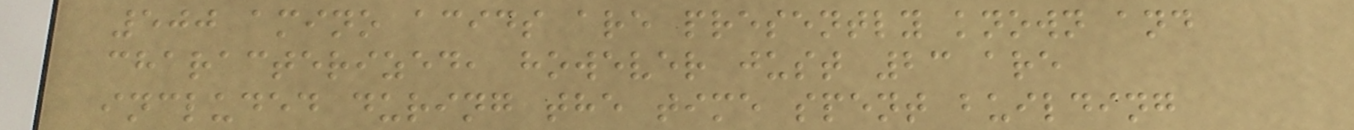500 amino acids are presently known and
characterized, however just 23 are
included during the time spent building
